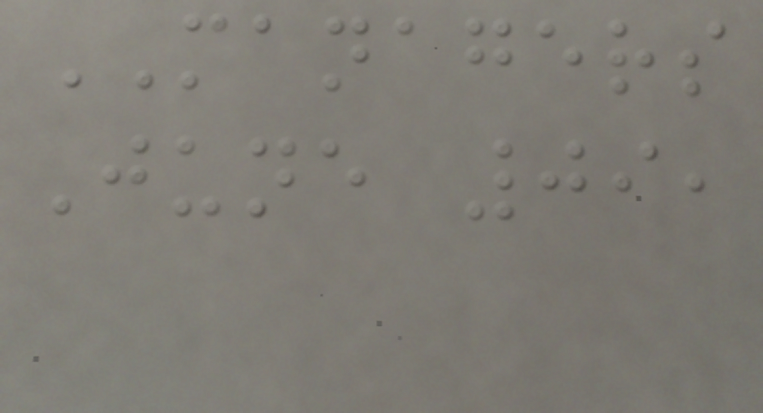MANAGERS
June 09,
